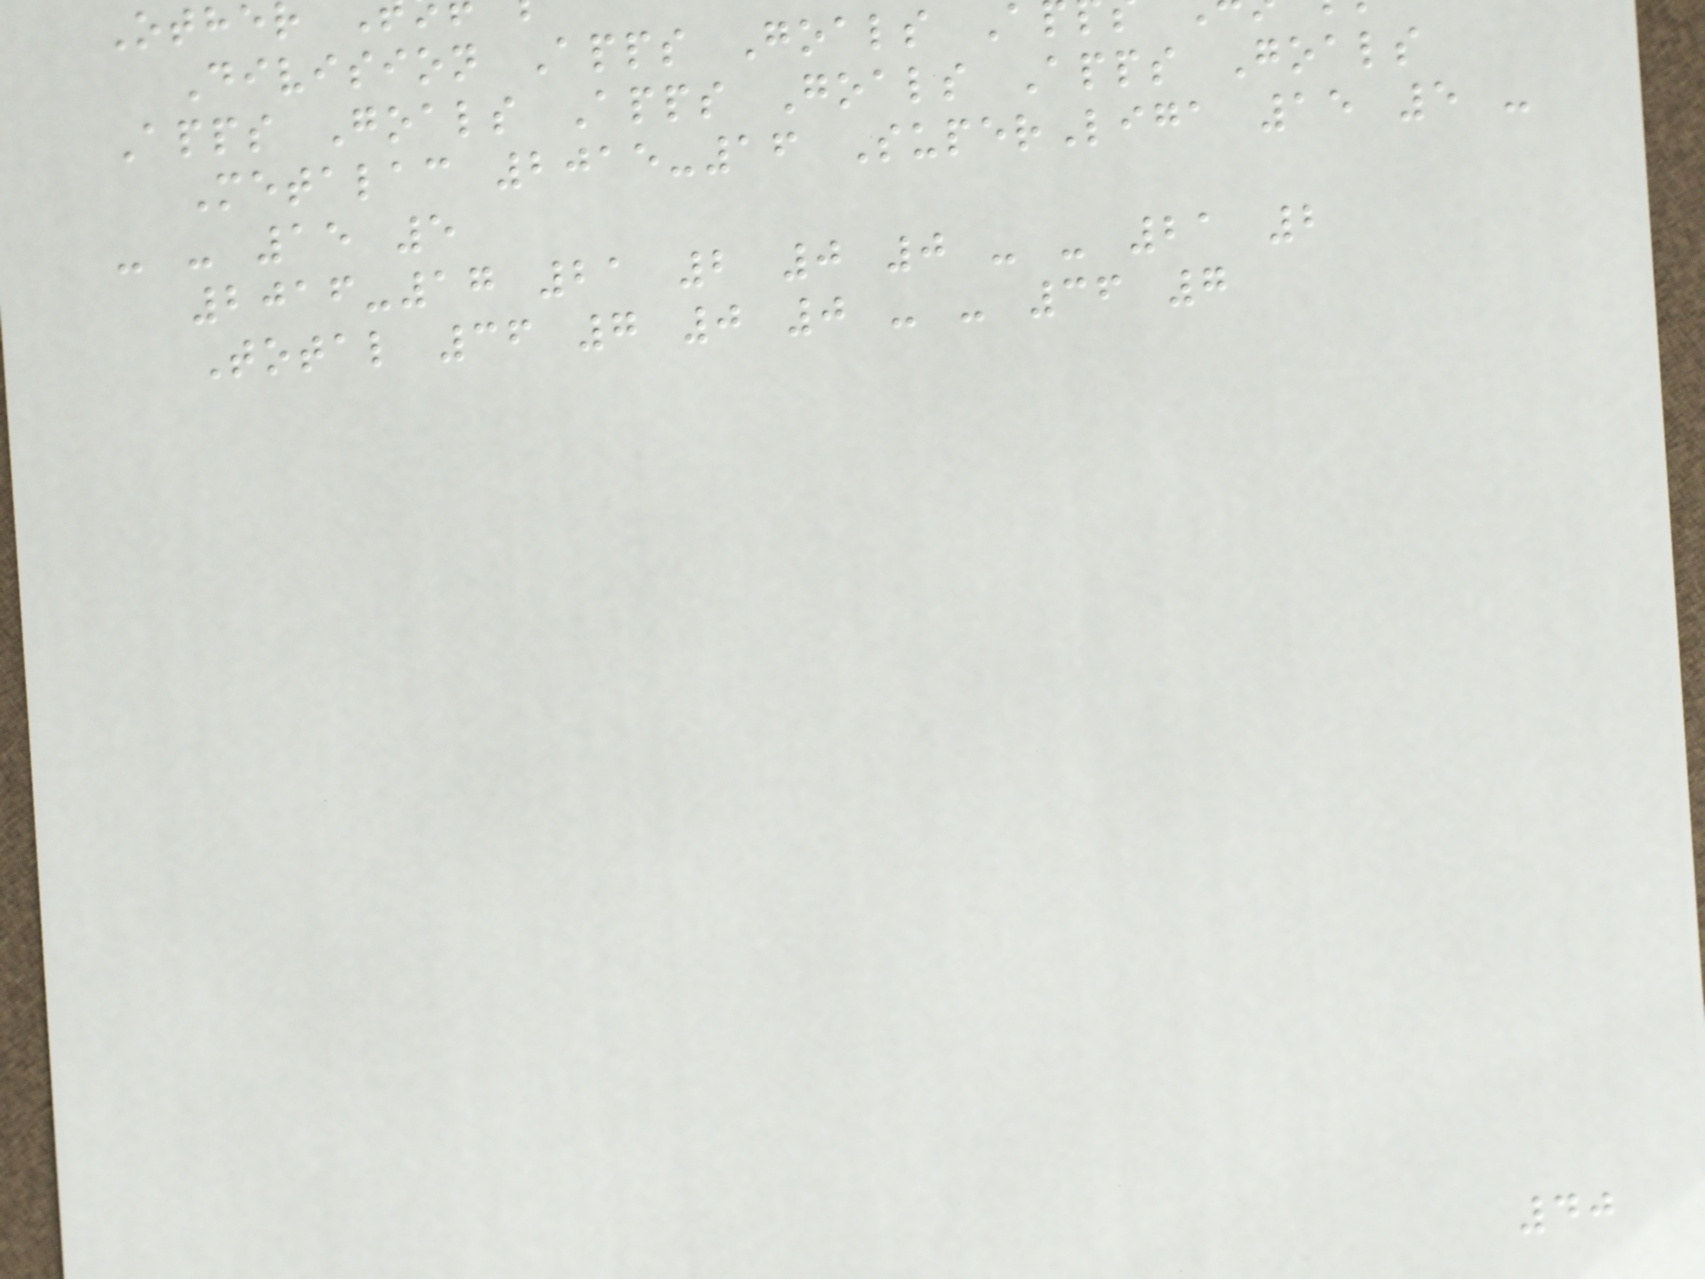Other
Division Apps Goals A
Apps Goals Apps Goals Apps Goals
Metalac 2015-16 SuperLiga 15 5 -
- - 15 5
2016-17 21 2 0 0 - - 21 2
Total 36 7 0 0 - - 36 7
40
